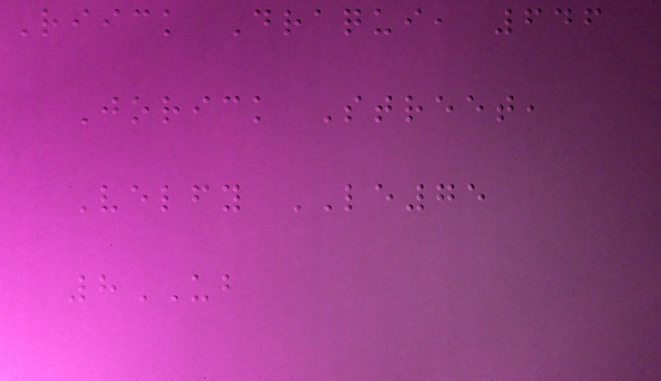Riick Draqui, 646
Jorick Street,
Velfy LE75
8UB
